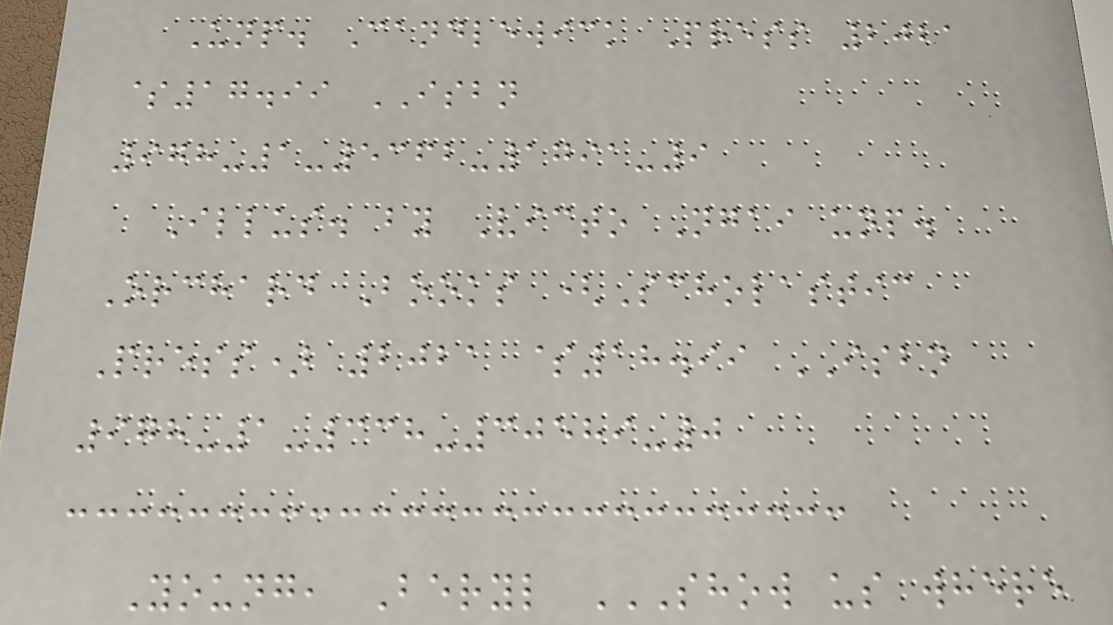Unp. Candlewick Press 2021
$17.99 ISBN
978-1-5362-1791-9
Illus. by Victo Ngai unp.
Orchard Books (Scholastic
Press) 2021 $18.99 ISBN
978-1-338-30589-0
Young, Beryl SHOW US WHERE
